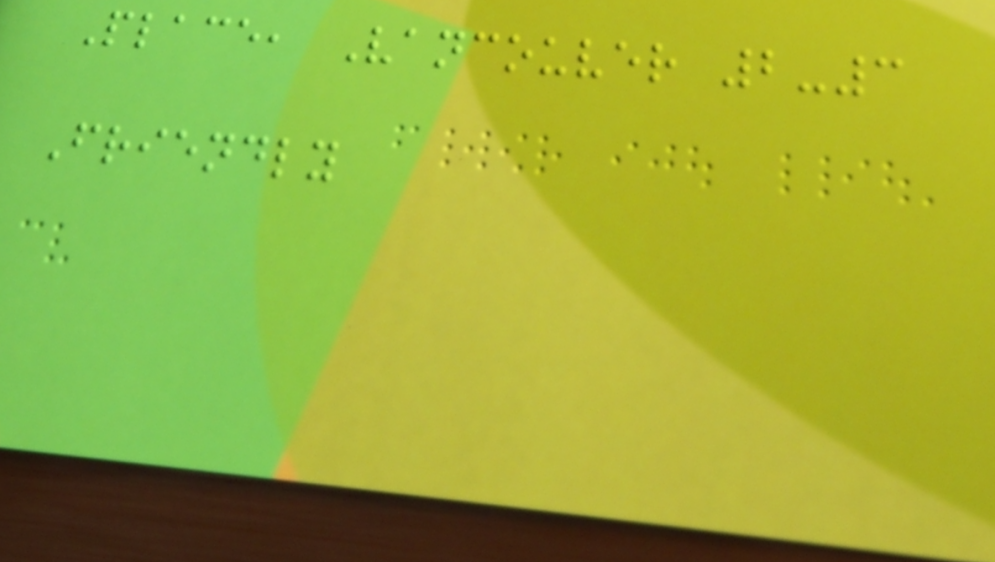Place, Vancouver 2-3
Friendly
